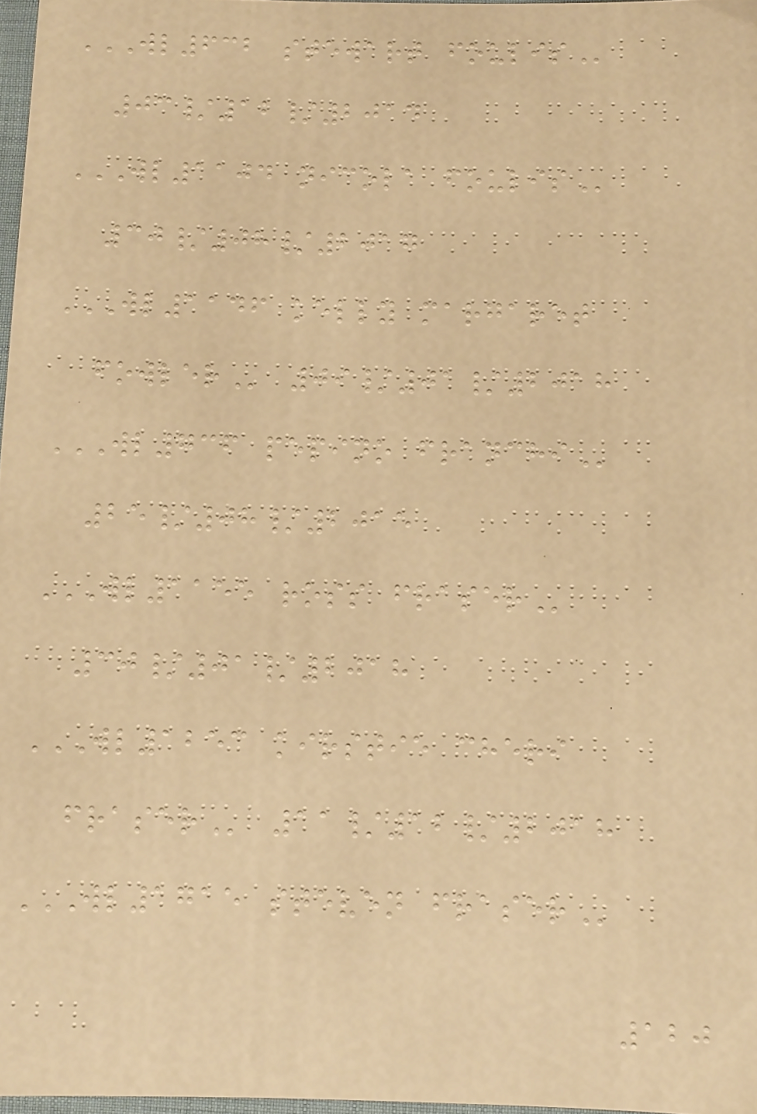WL632 STEWART FOULIS
03/12/2014
WL1104 NICOLA FOULIS
30/08/2017
WL1146 KELLY MARGARET
FOWLER 09/01/2018
WL736 PEPINO FRANCHI
25/08/2015
WL1155 ROSS FRASER
30/01/2018
WL1253 KIRSTIE CHERI
FRASER 11/12/2018
WL1715 STEVEN FRASER
120
